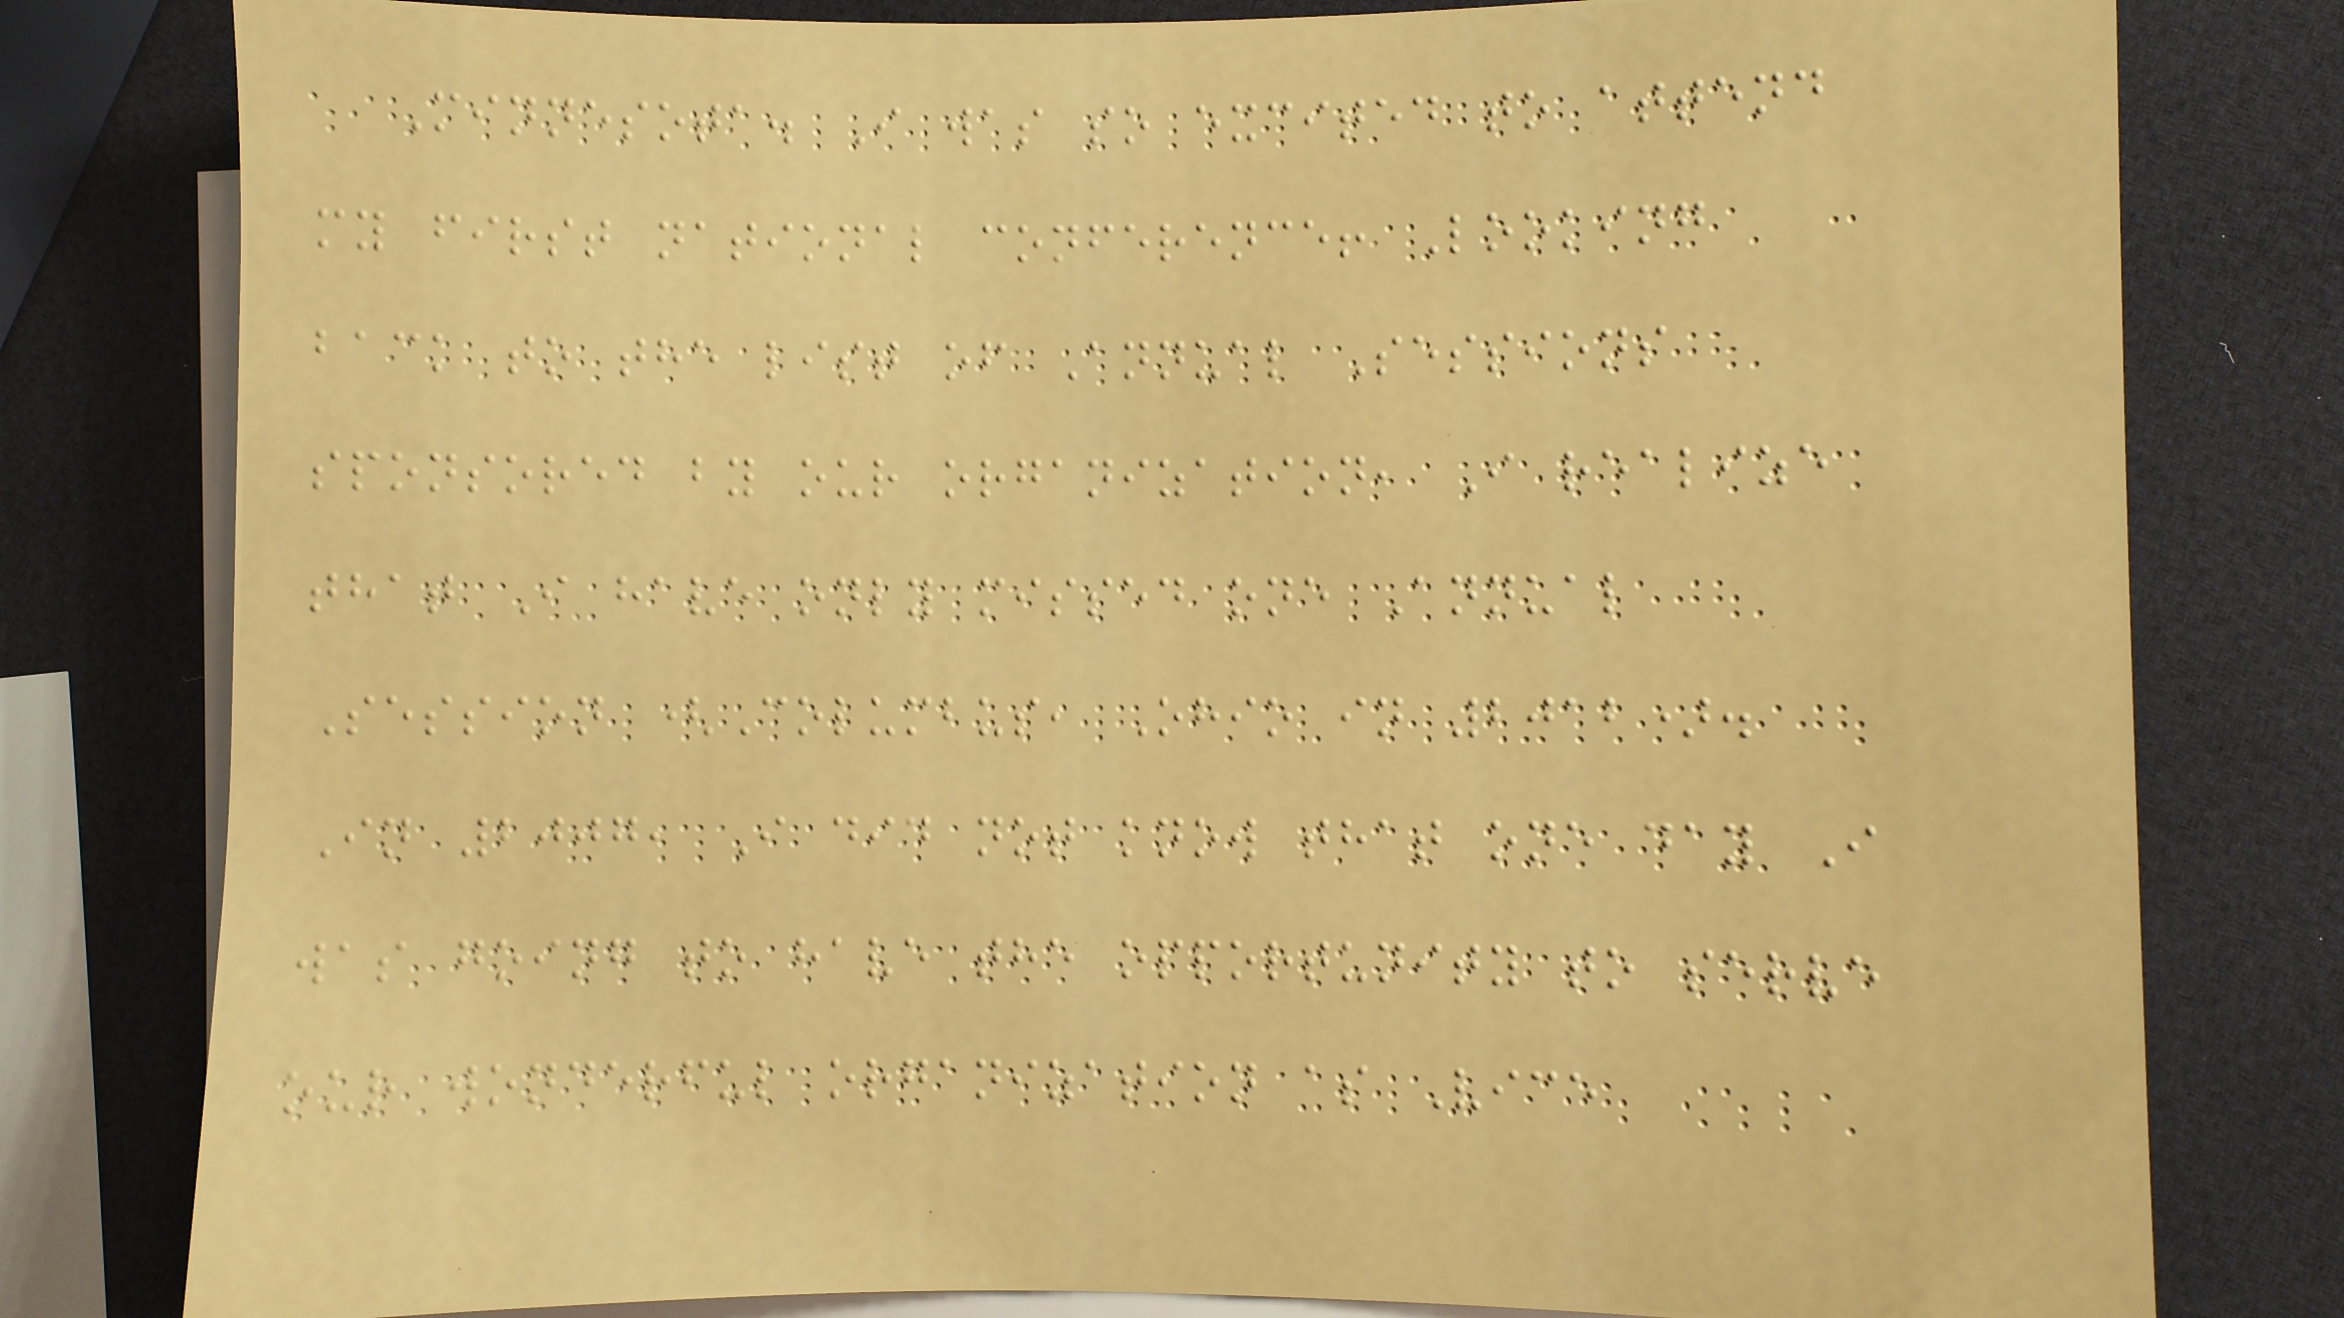Minnesota. I was so excited to attend
my first national conference! Looking
back to the list of Annual Sessions
sponsored by our organization, I realize
that I have only missed one Annual
Session (Columbus, Ohio in 2012).
In 2007, I did not know that one day I
was going to have the opportunity to serve
our wonderful organization as Vice
